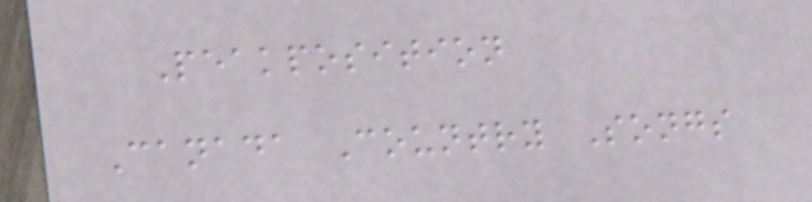Peakposition
Canada Country Songs
